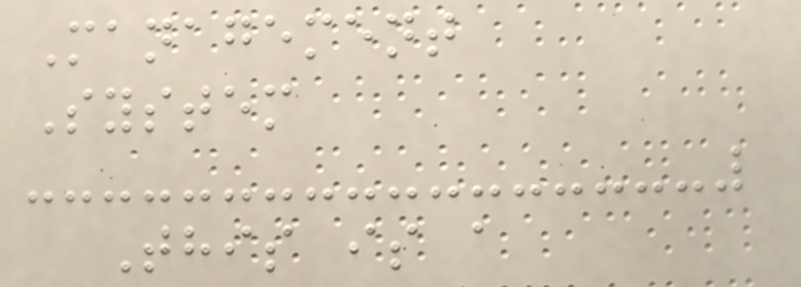Management
System
This is a
